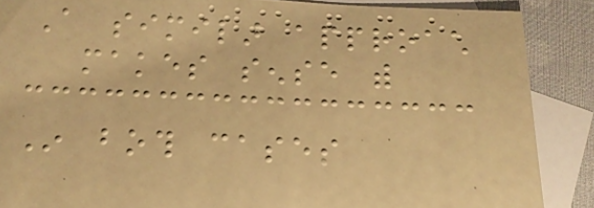A similar approach
makes sense with
In both cases
